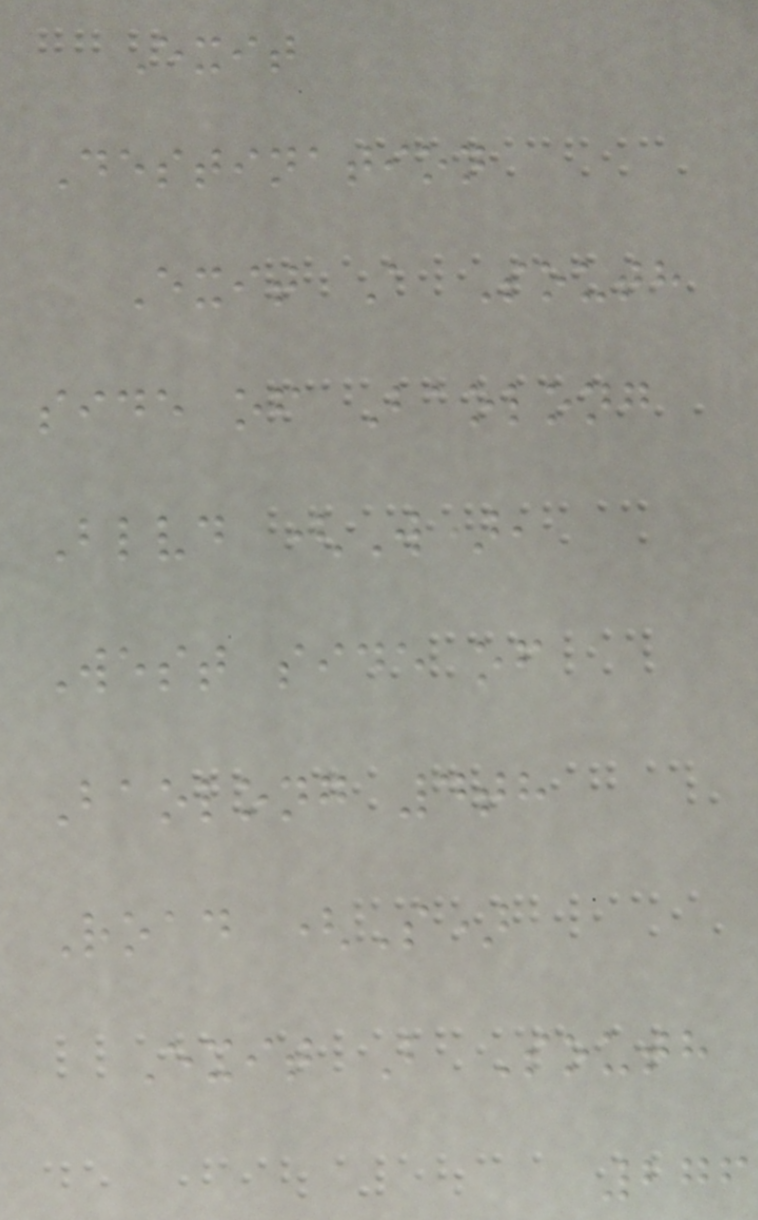Exit
Destination
Exit A South
side of Baolong
Blvd (W),
West side of
Baolong 4th
Road (S)
Exit B South
276
